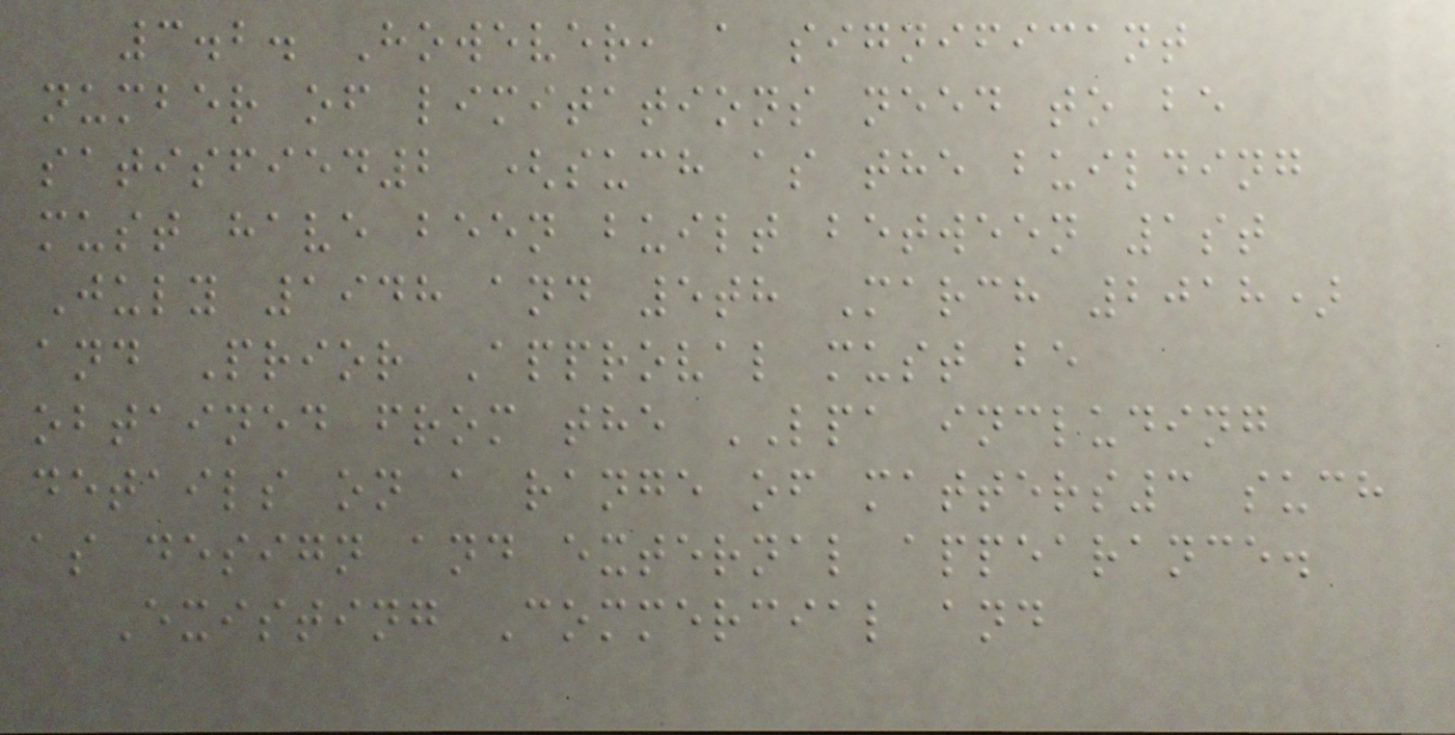3.2. However, a significant
number of limitations need to be
satisfied2 (such as the building
must have been built between 1st
July 1948 and 5th March 2018)
and Prior Approval must be
obtained from the LPA including
details on a range of matters3 such
as design and external appearance.
Existing Commercial and
